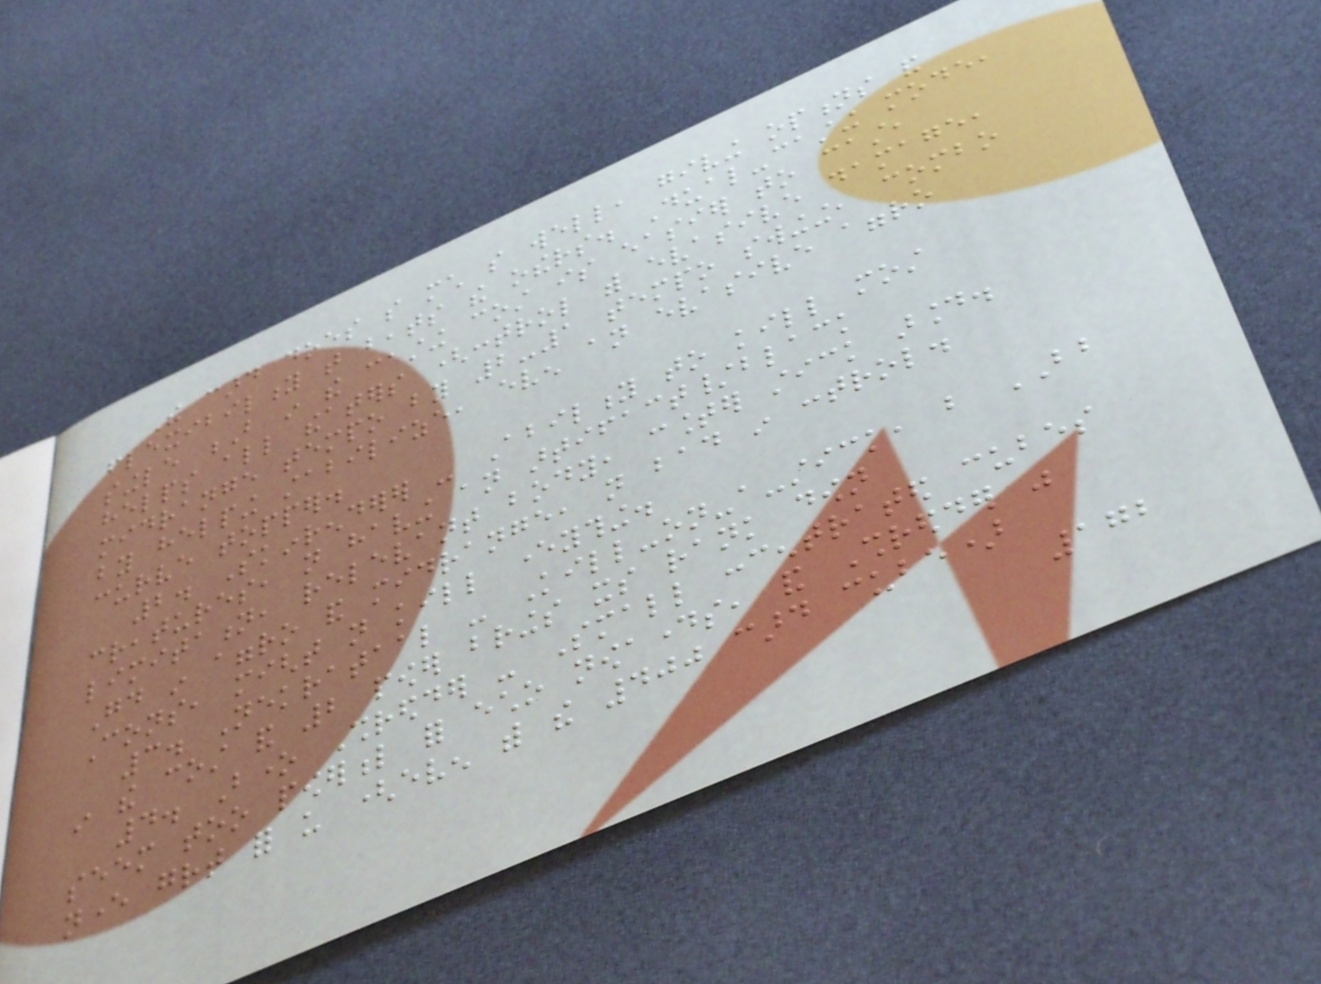The card does so much so well, giving options and
flexibility that beats the others. Dual-casting mode,
single B in the casting cost is easier to cast,
helps all theaters (control with evasive damage,
midrange tempo by 2-1 tempo swinging, combo
by helping stabilize, even an evasive aggro
curve topper.
2. Skinrenderer - Ability to kill most
creatures, not having an artifact/black
limitation, relevant body, counter stick around.
Good in aggro and midrange, not bad in control.
Cons, might not kill everything.
3. Nekrataal - Kill-on-a-stick, but BB
in the cost and 2 power brings its rank down
4. Bone Shredder - Small concentrated cubes
seem too powerful for echo nowadays, and Shredder was
never great for us (even with the 400 card cube)
172
